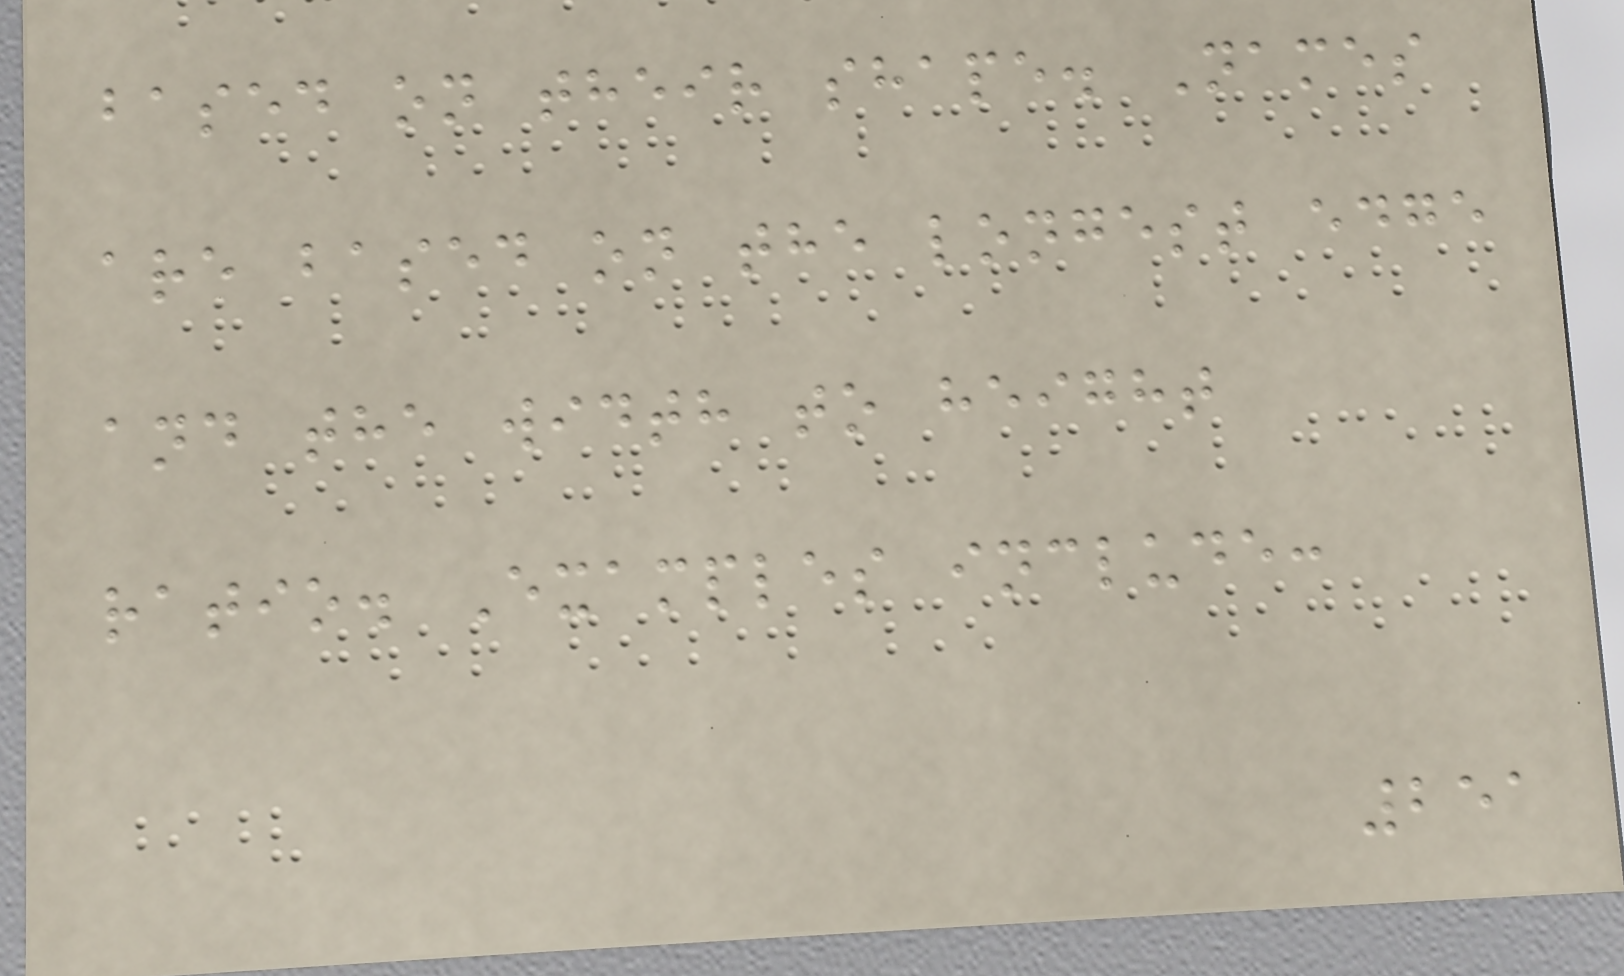based on their shape. Names
are based on the longest edge
and the width to height
ratio. Examples include:
251
